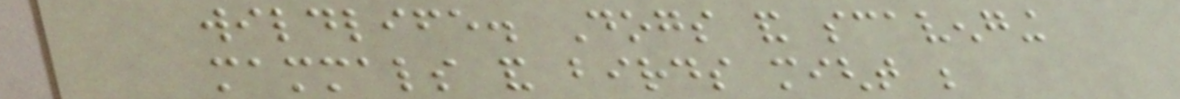wildlife. Dogs and scavenging
mammals and birds might be
